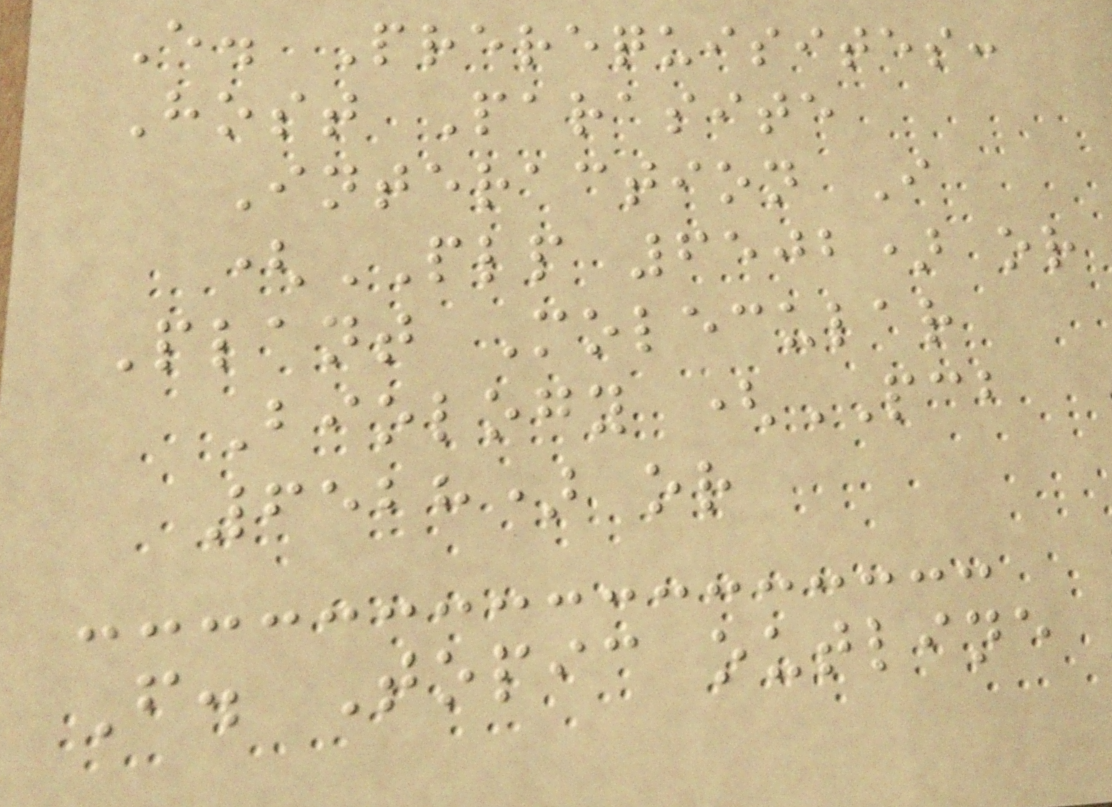E. Prerequisites:
Host Parasite
Interaction I
(PLP 6502) or
Plant Molecular
Biology (PCB
6528) or
F. Topic outline
